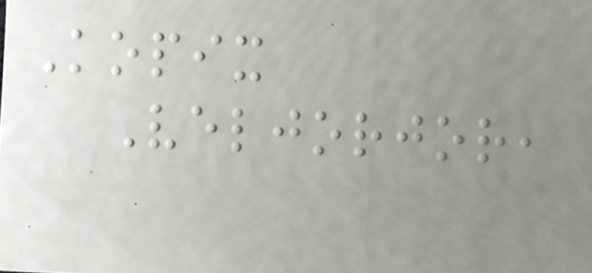Kopix
Veljorjor,
